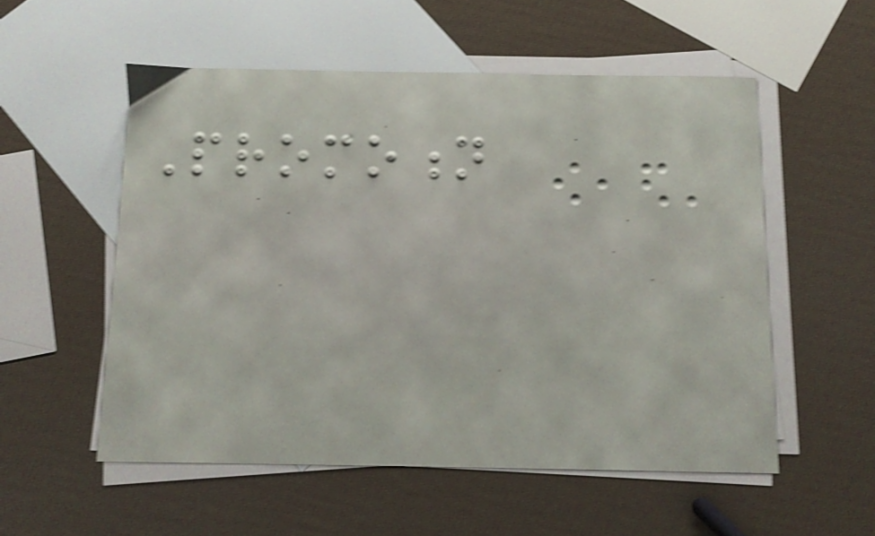Promotion
